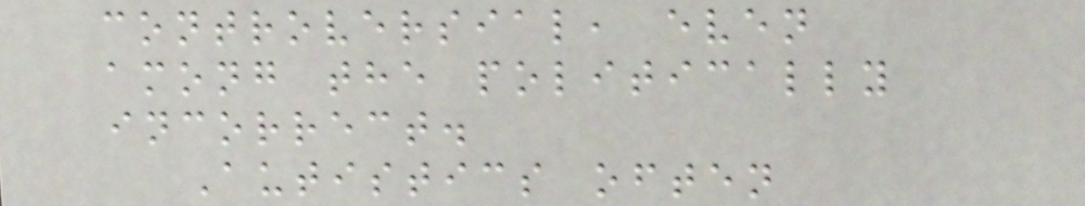controversial, even
among the politically
incorrect.
Autistics often
